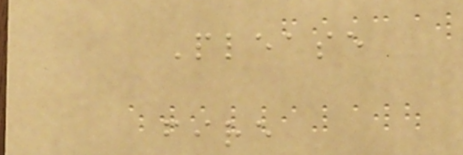Please
fire
